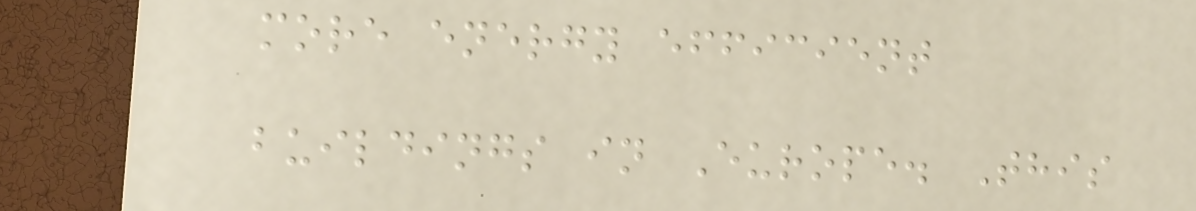more energy efficient
buildings in Europe. This
